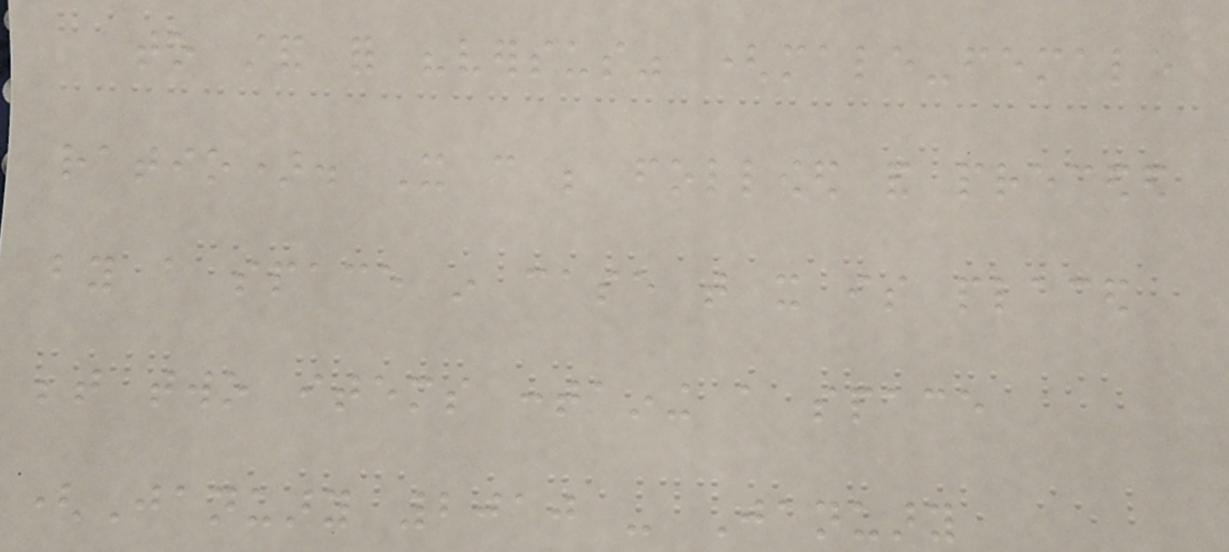to stand for "versus" (male-female
ratio). It can be followed and preceded
by a space in case that it is placed
between two items containing a space
(January 2010 - January
